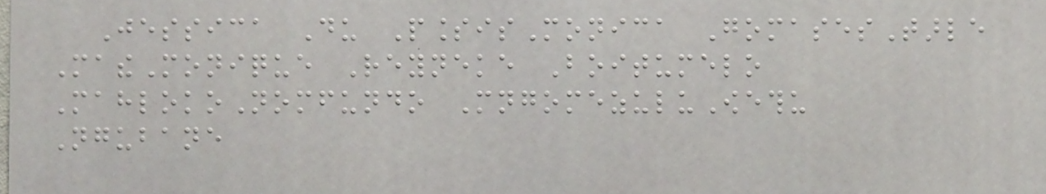Jessica Du PlessisMonica GomasesTarle
MatheMonique Reyneke Boitumelo
MahlokoNomfundo MngomezuluOwethu
Ngubane
